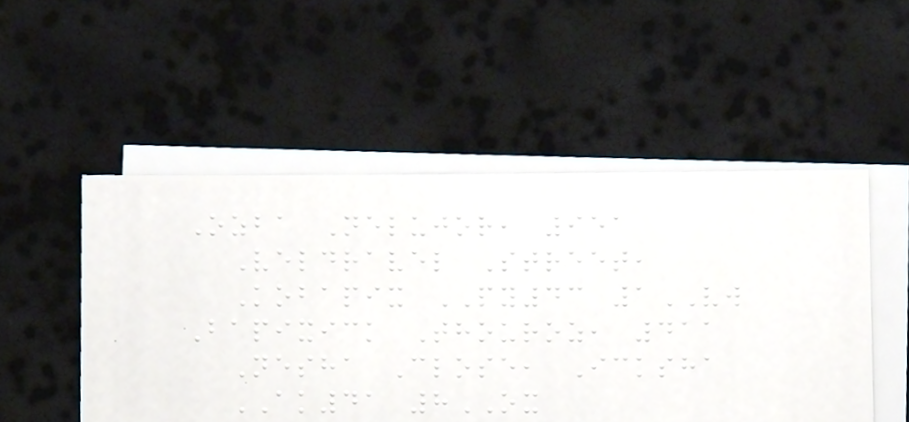Ozba Nelujor, 951
Veldravel Street,
Kobapix PY43 1VW
Bapixick Thouroz, 411
Nesha Close, Icksha
AK41 8OX
